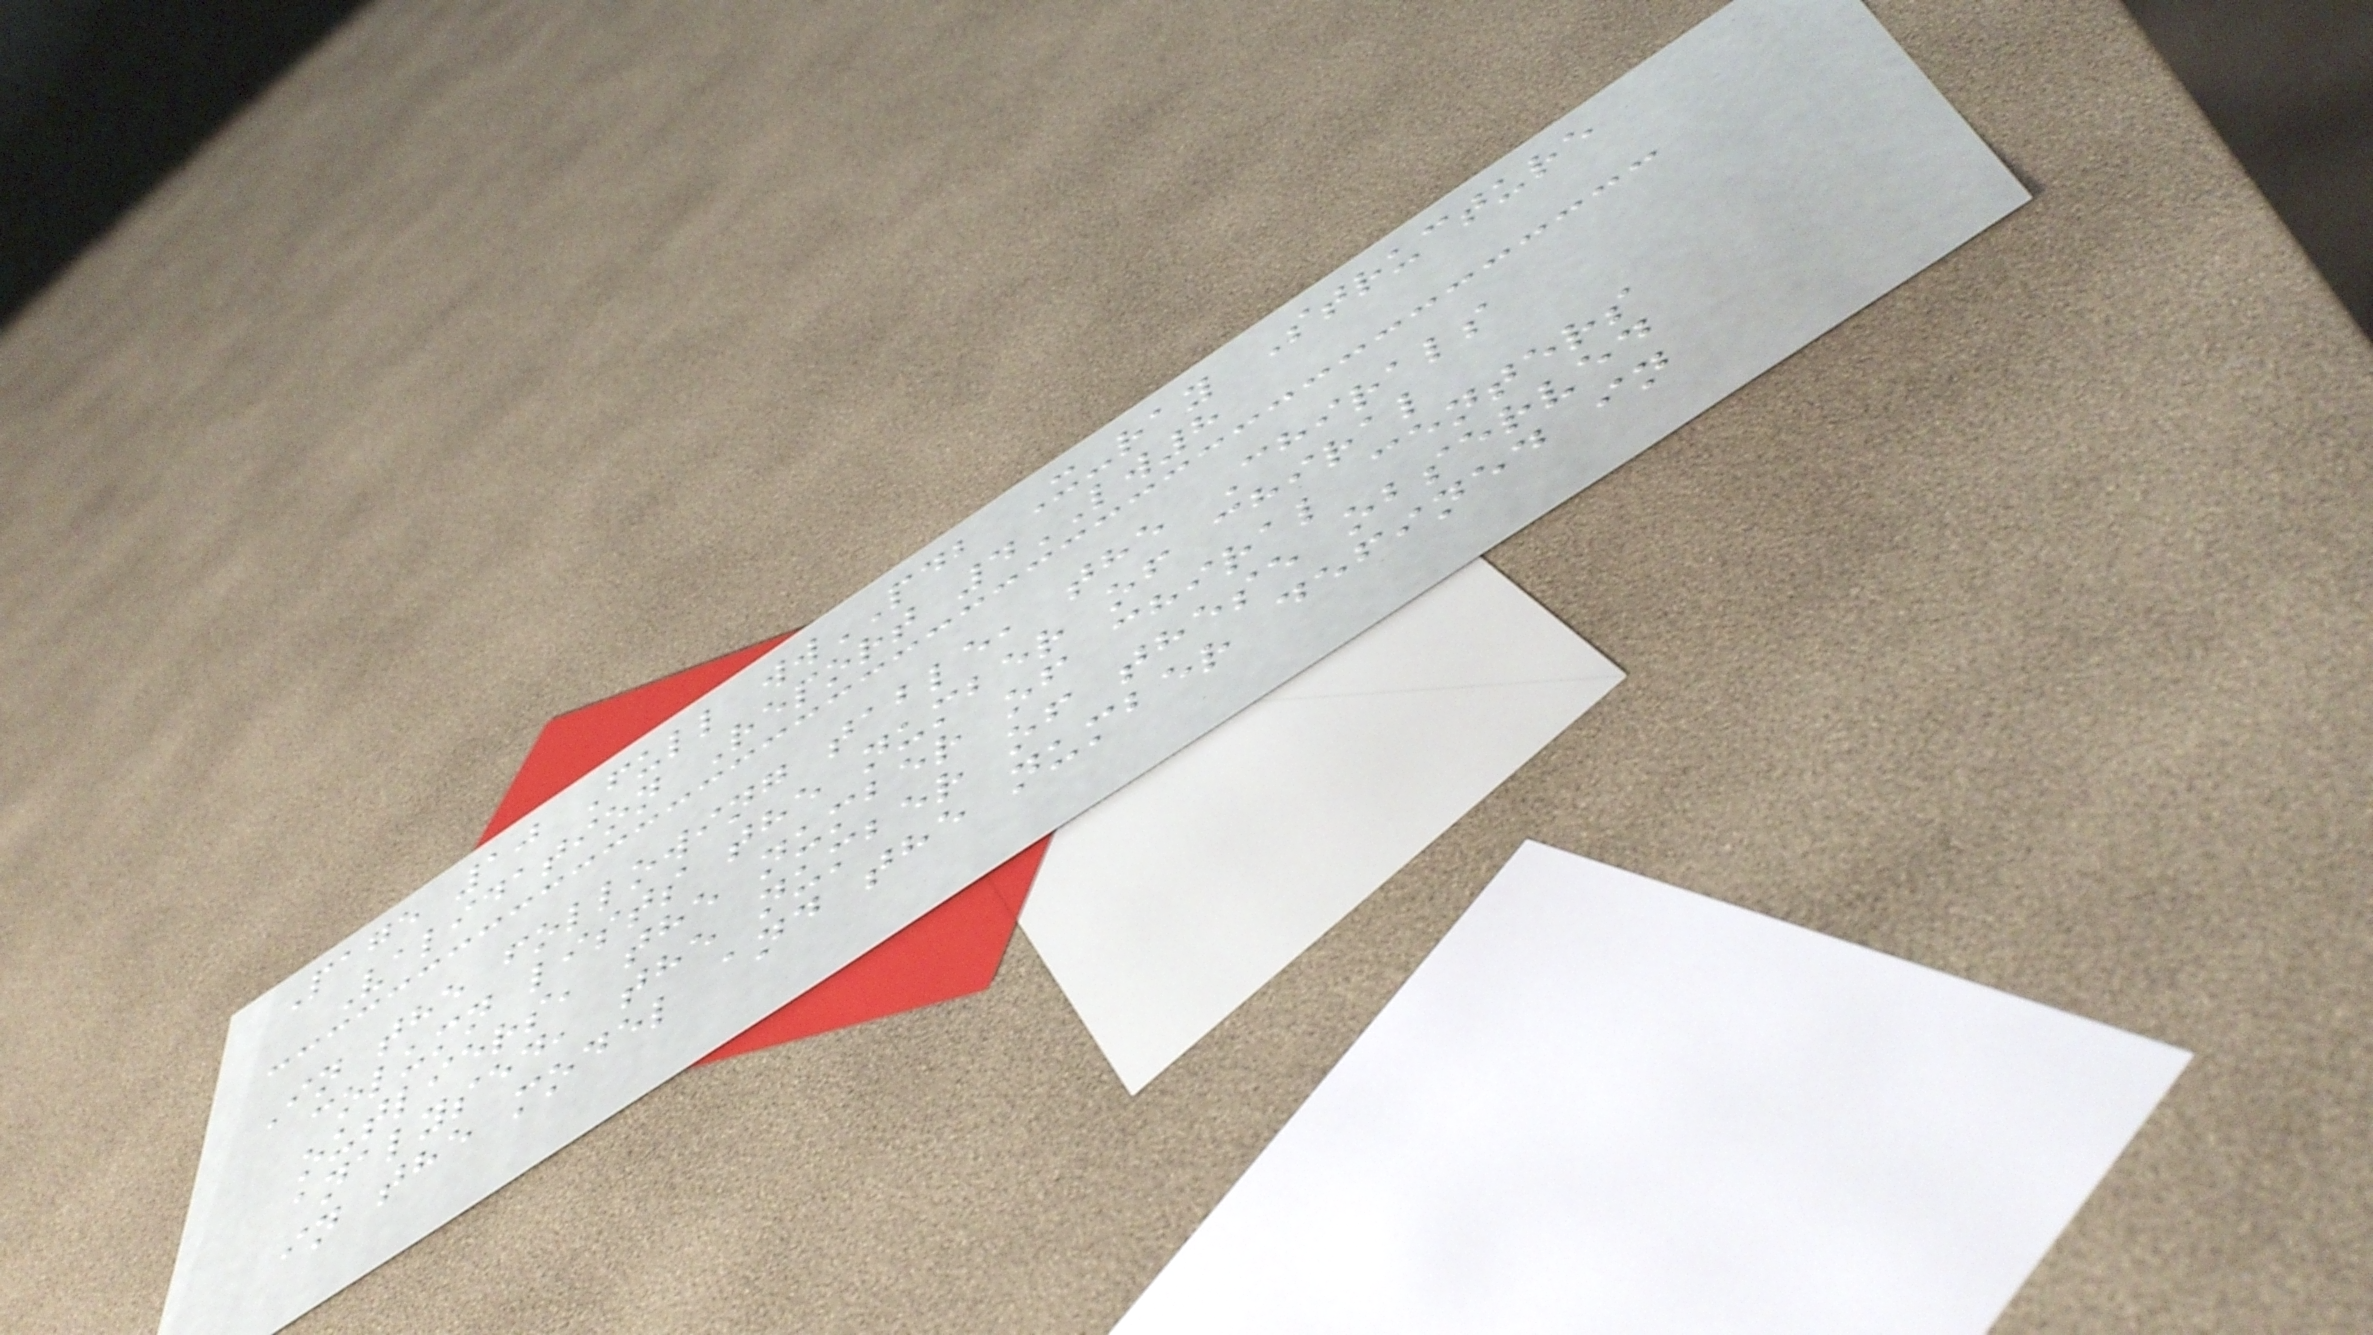Page 10 Full wwPDB X-ray Structure
Validation Report 4LW8
In the following table, the Chirals
column lists the number of chiral
outliers, the number of chiral centers
analysed, the number of these observed
in the model and the number defined in
